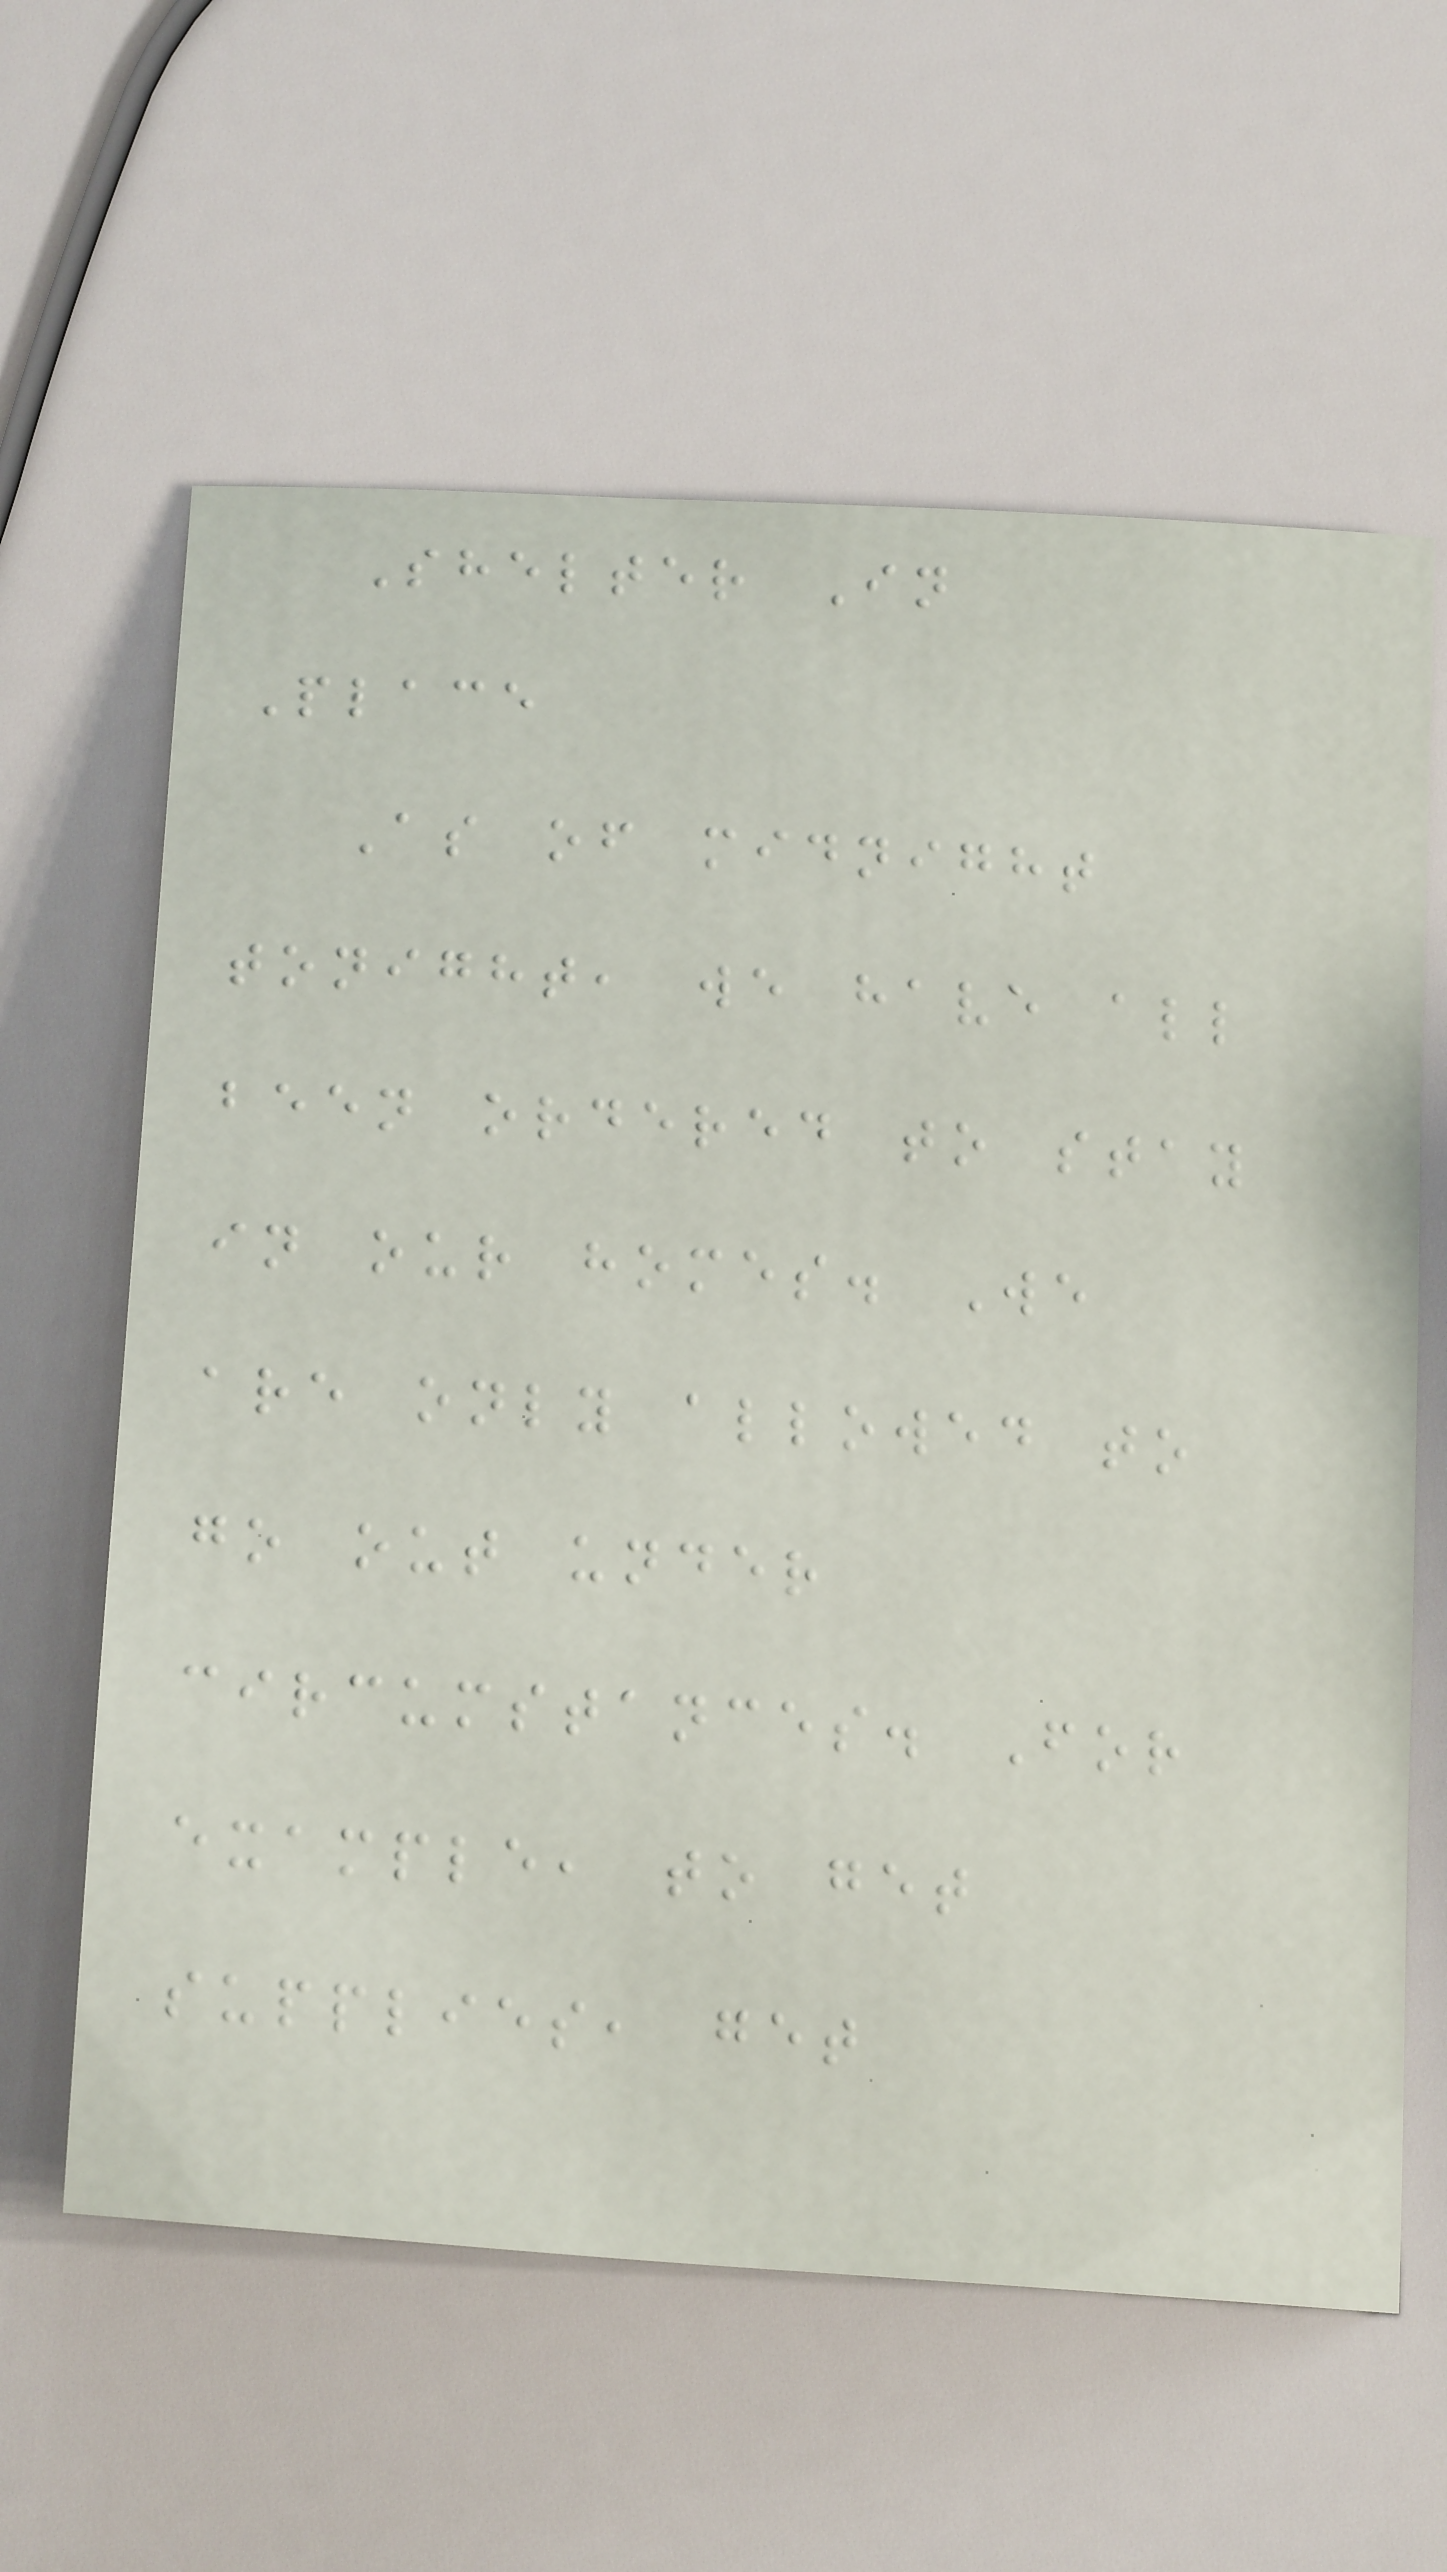Shelter In
Place
As of midnight
tonight, we have all
been ordered to stay
in our homes. We
are only allowed to
go out under
circumstances. For
example, to get
supplies, get
